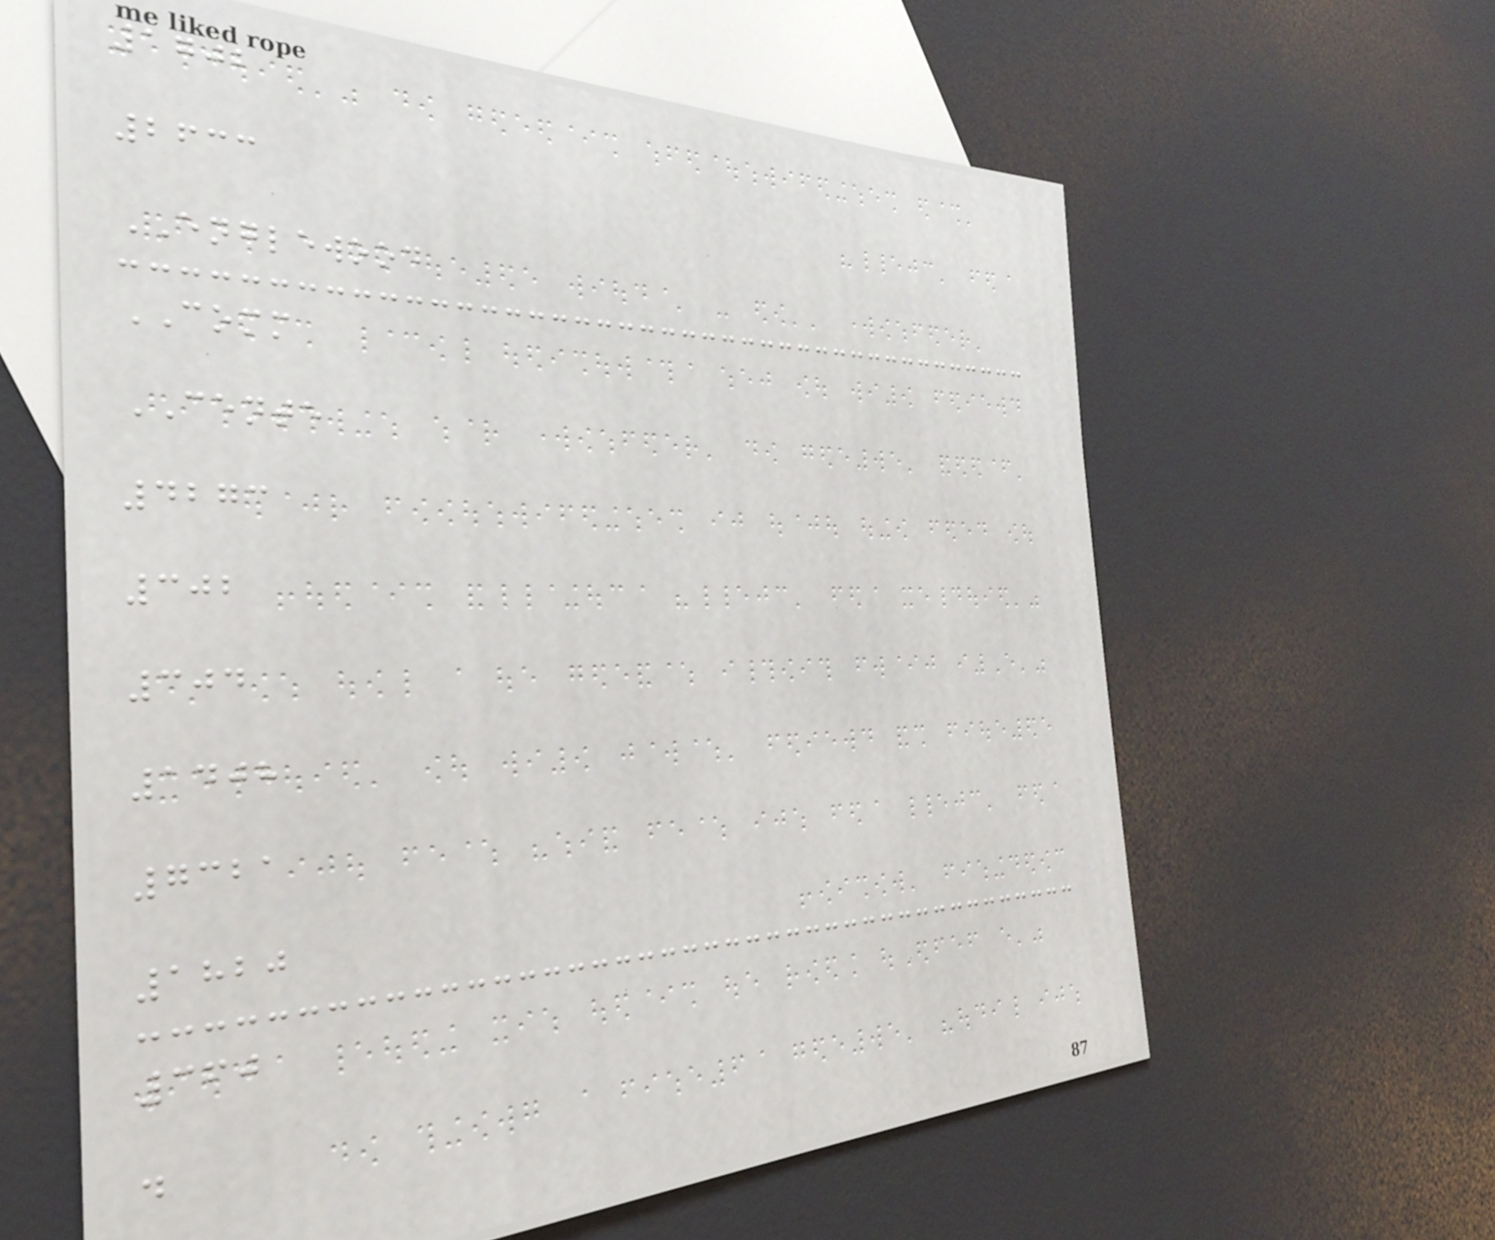1702
2633
ENGLEWOOD
COMM
CENTE
4273
302
304
1408
7321
1820
360
d
